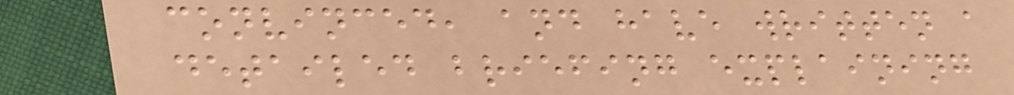convinced, and have written a
detailed briefing explaining
